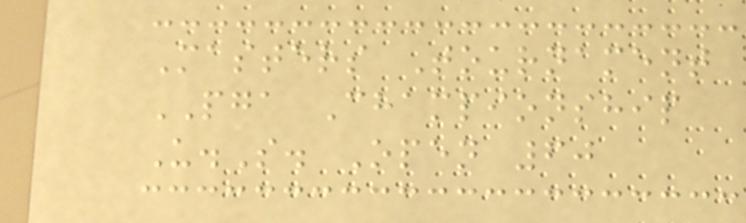Masters Tournament
PGA Championship
U.S. Open 60
